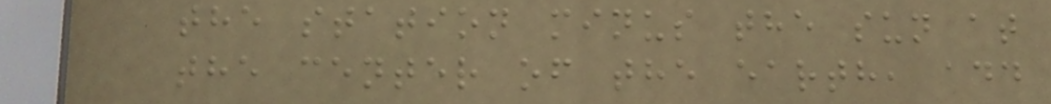the station minus the sun at
the center of the earth, add
